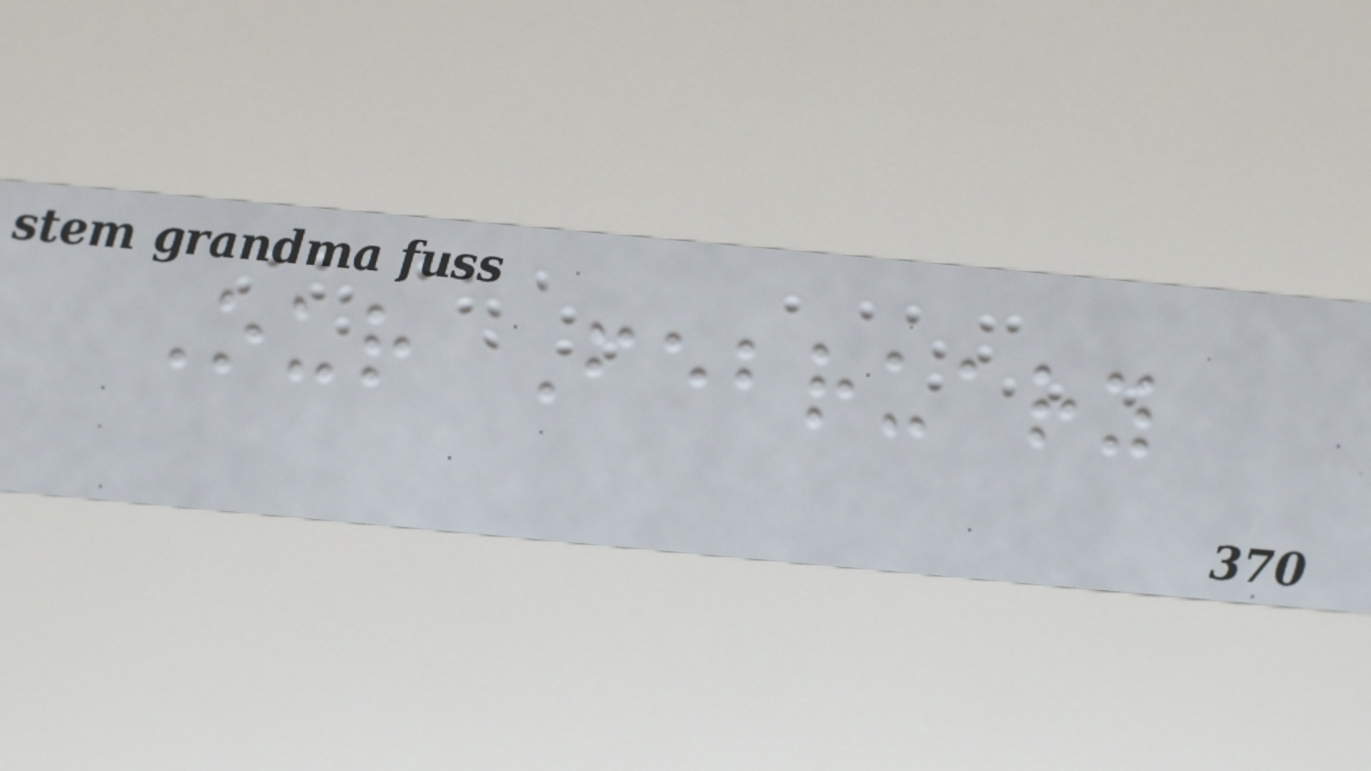Our February
